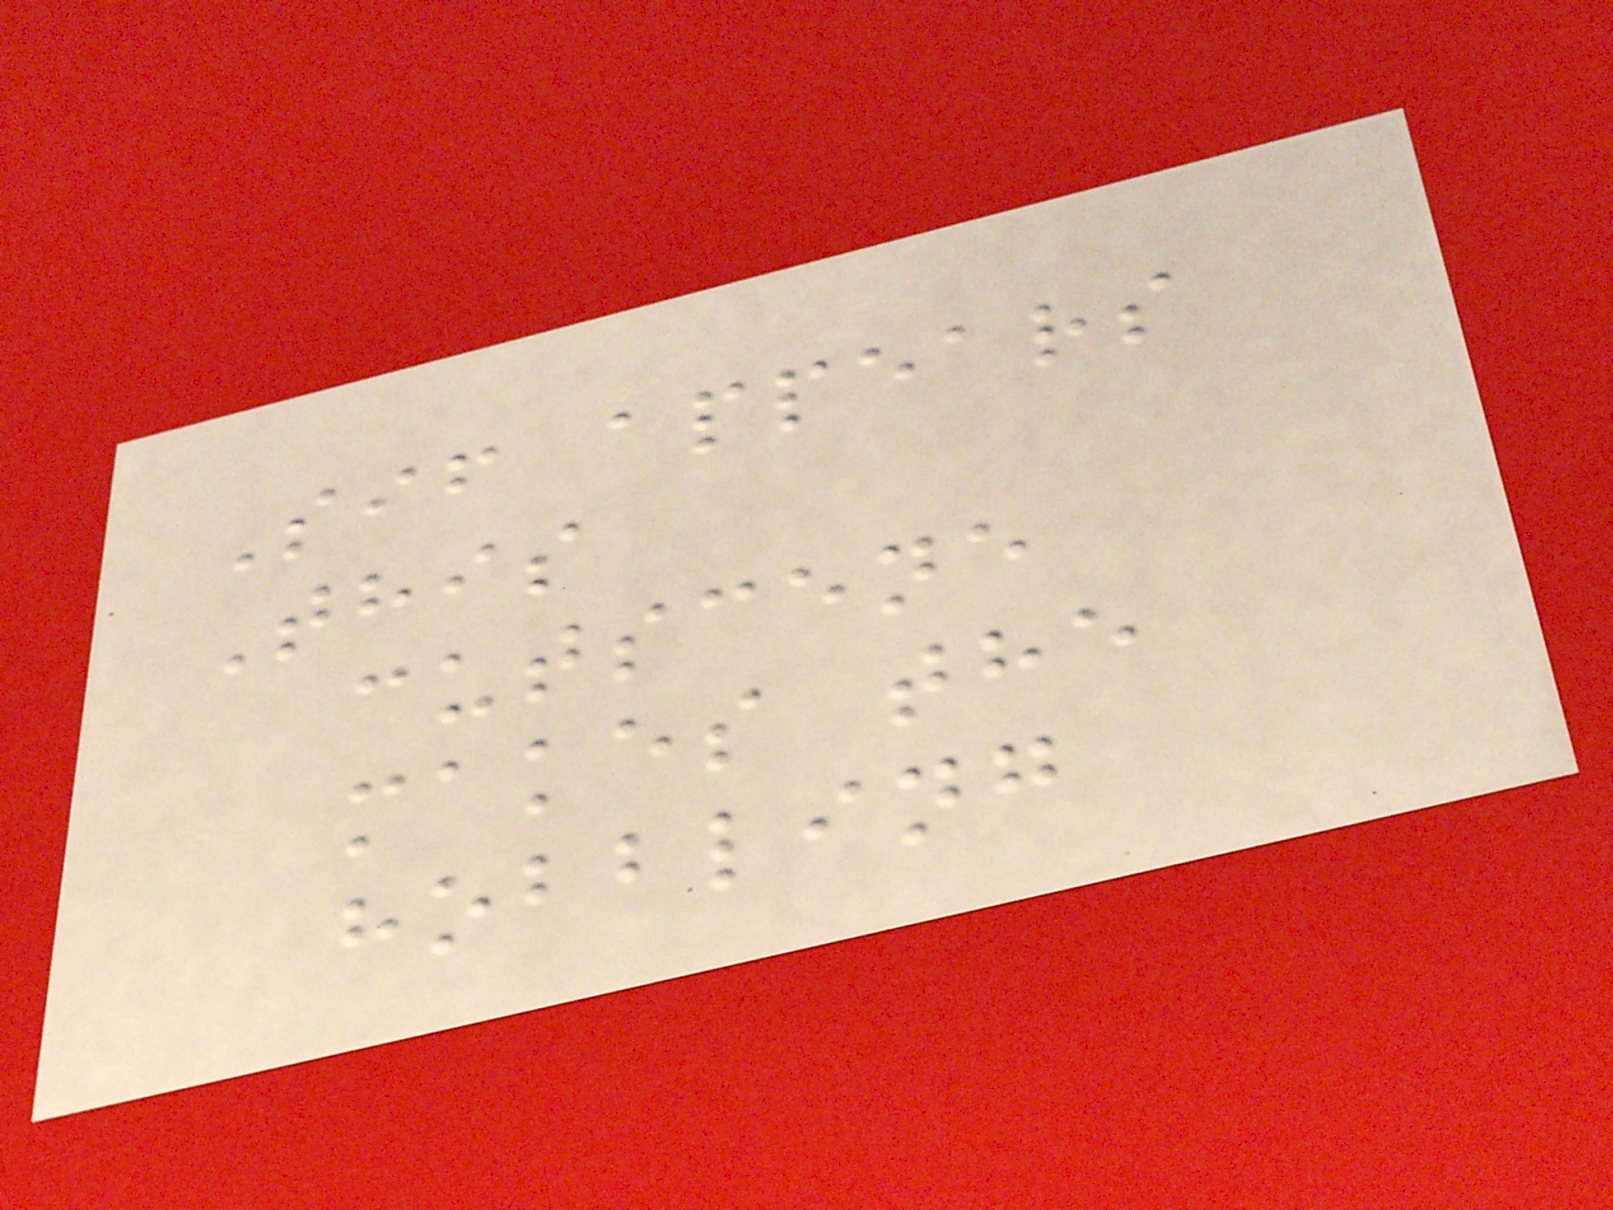Sif appears
This
cutscene
makes the
hobbling
